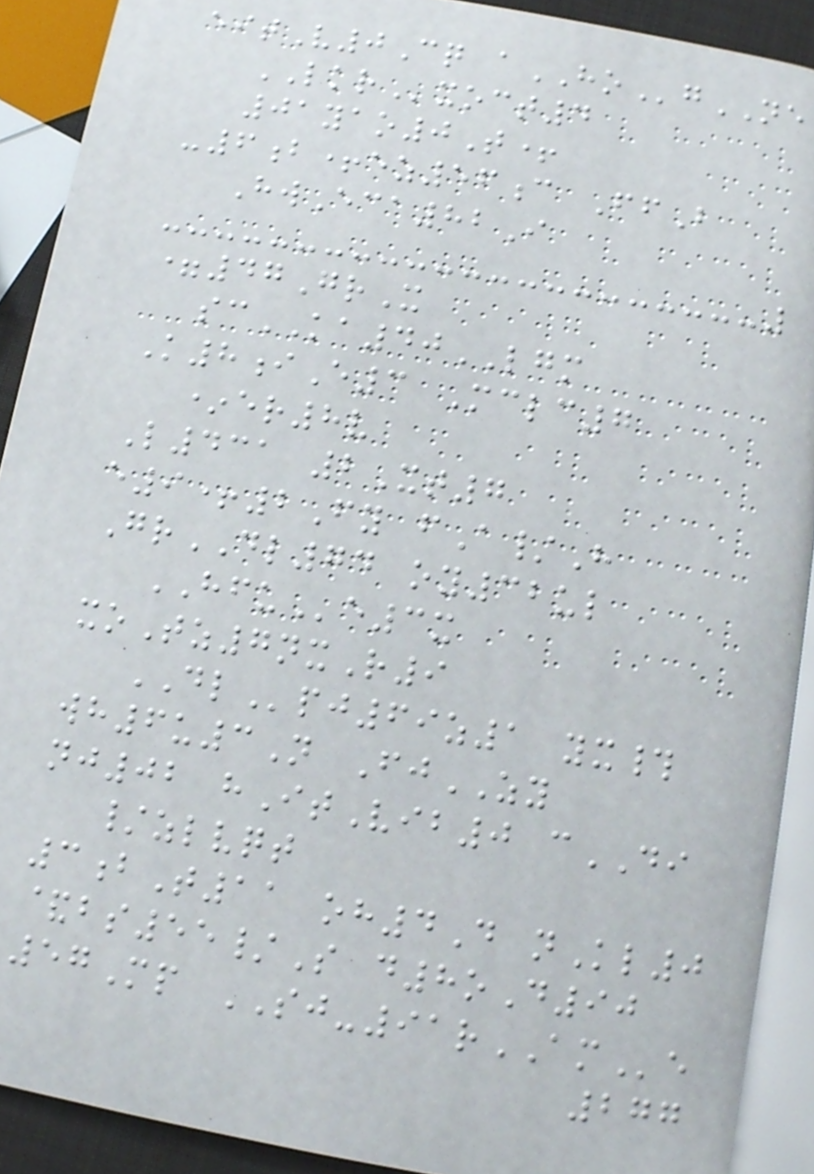eitV0Cq aHOgNE
LKRxoct4
01yao0T+
-6b+ez56c FfB
HwEca82I
=47GrX
scKA40LGM
K8iE3 Mclc7
*er8v
L431 2Xt7
e9+2Fy fA/H
GrDL74 oy32ul
HFUe3x
xoTz7nxR9
DLpj69z1 yx#
wh6u3N FjZY
nj02 hItVib0 cDI
/zlvqt
3bT11 oh4D nKl0
&bs55/S d8oD90
57Mp SJ-91rAMe
277
